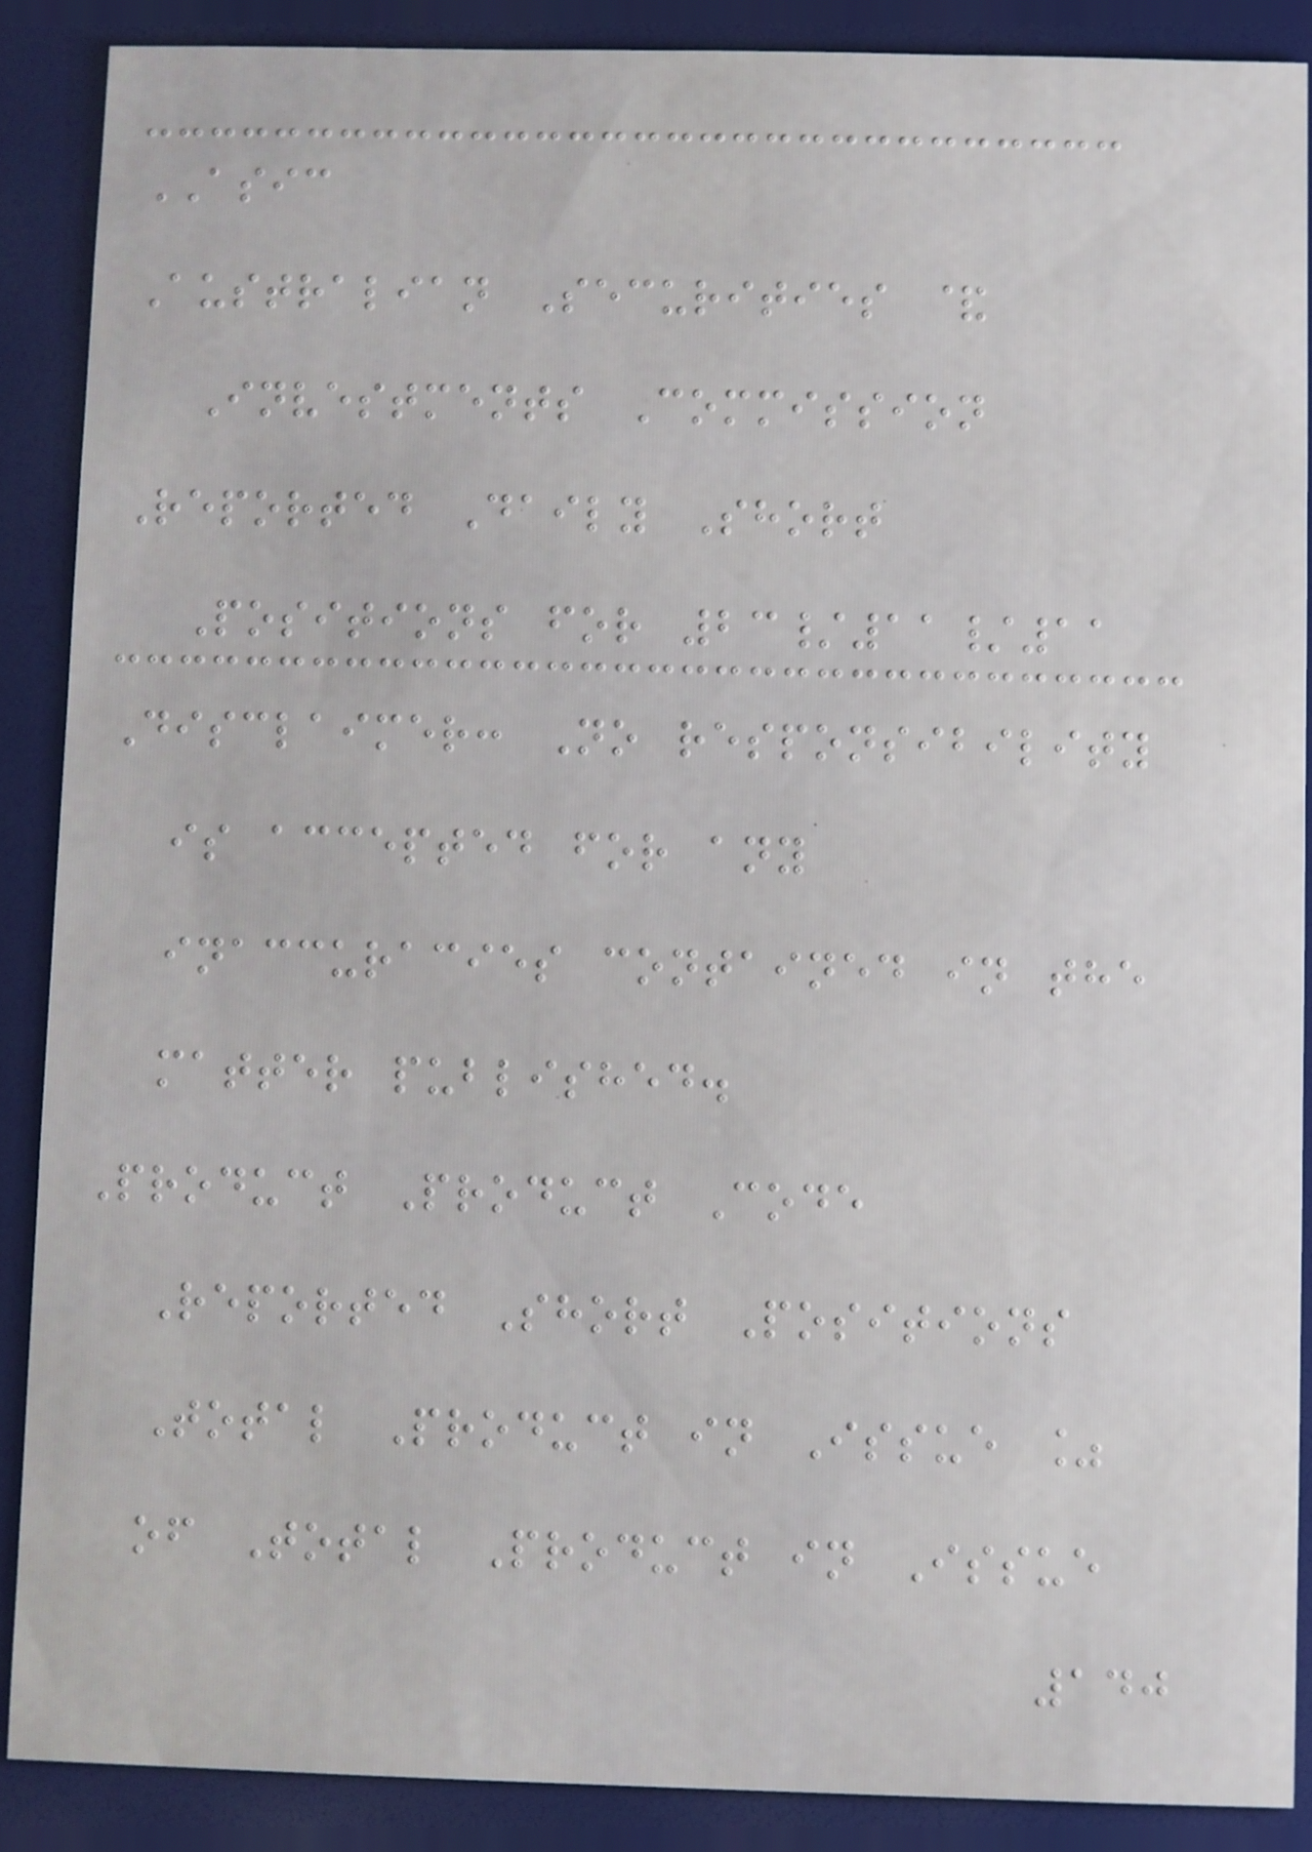ASIC
Australian Securities &
Investments Commission
Reported Daily Short
Positions for 23/11/11
Disclaimer: No responsibility
is accepted for any
inaccuracies contained in the
matter published.
Product Product Code
Reported Short Positions
Total Product in Issue %
of Total Product in Issue
140
